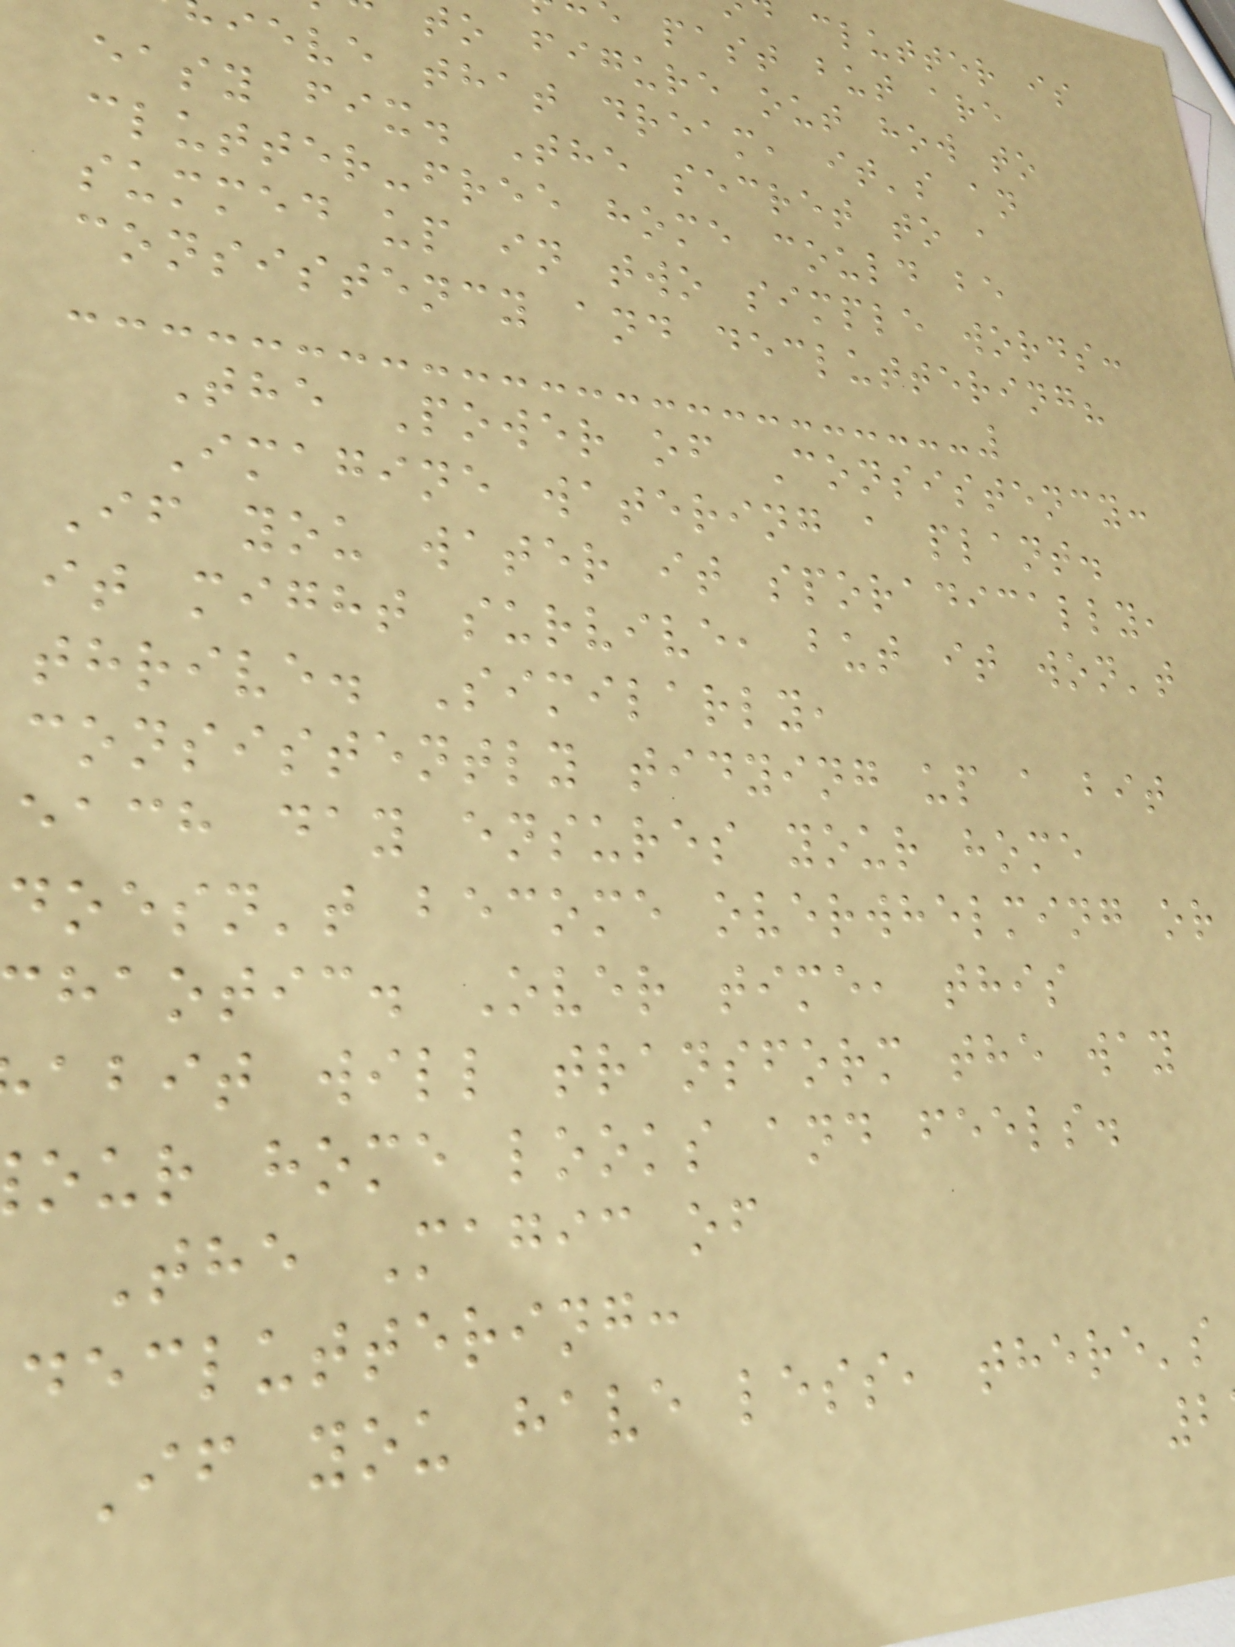clutter is
past but are
to figure out how to
ieve that dream, it's an
easy fix. The secret to a
clutter-free home could be
summed up in two simple words:
consistency and decluttering?
The Power of Consistency:
Imagine watering a plant.
If you water it sporadically,
it might survive, but it won't
thrive. Similarly,
consistently tidying up a bit
each day ensures your home
doesn't become overwhelming or
haotic. Over time, this
abit will transform the way
our home looks and feels.
The Magic of
decluttering:
If you have less, there's
